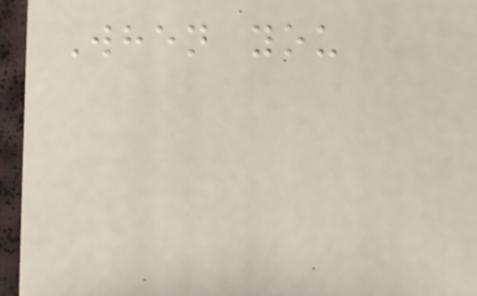When you
